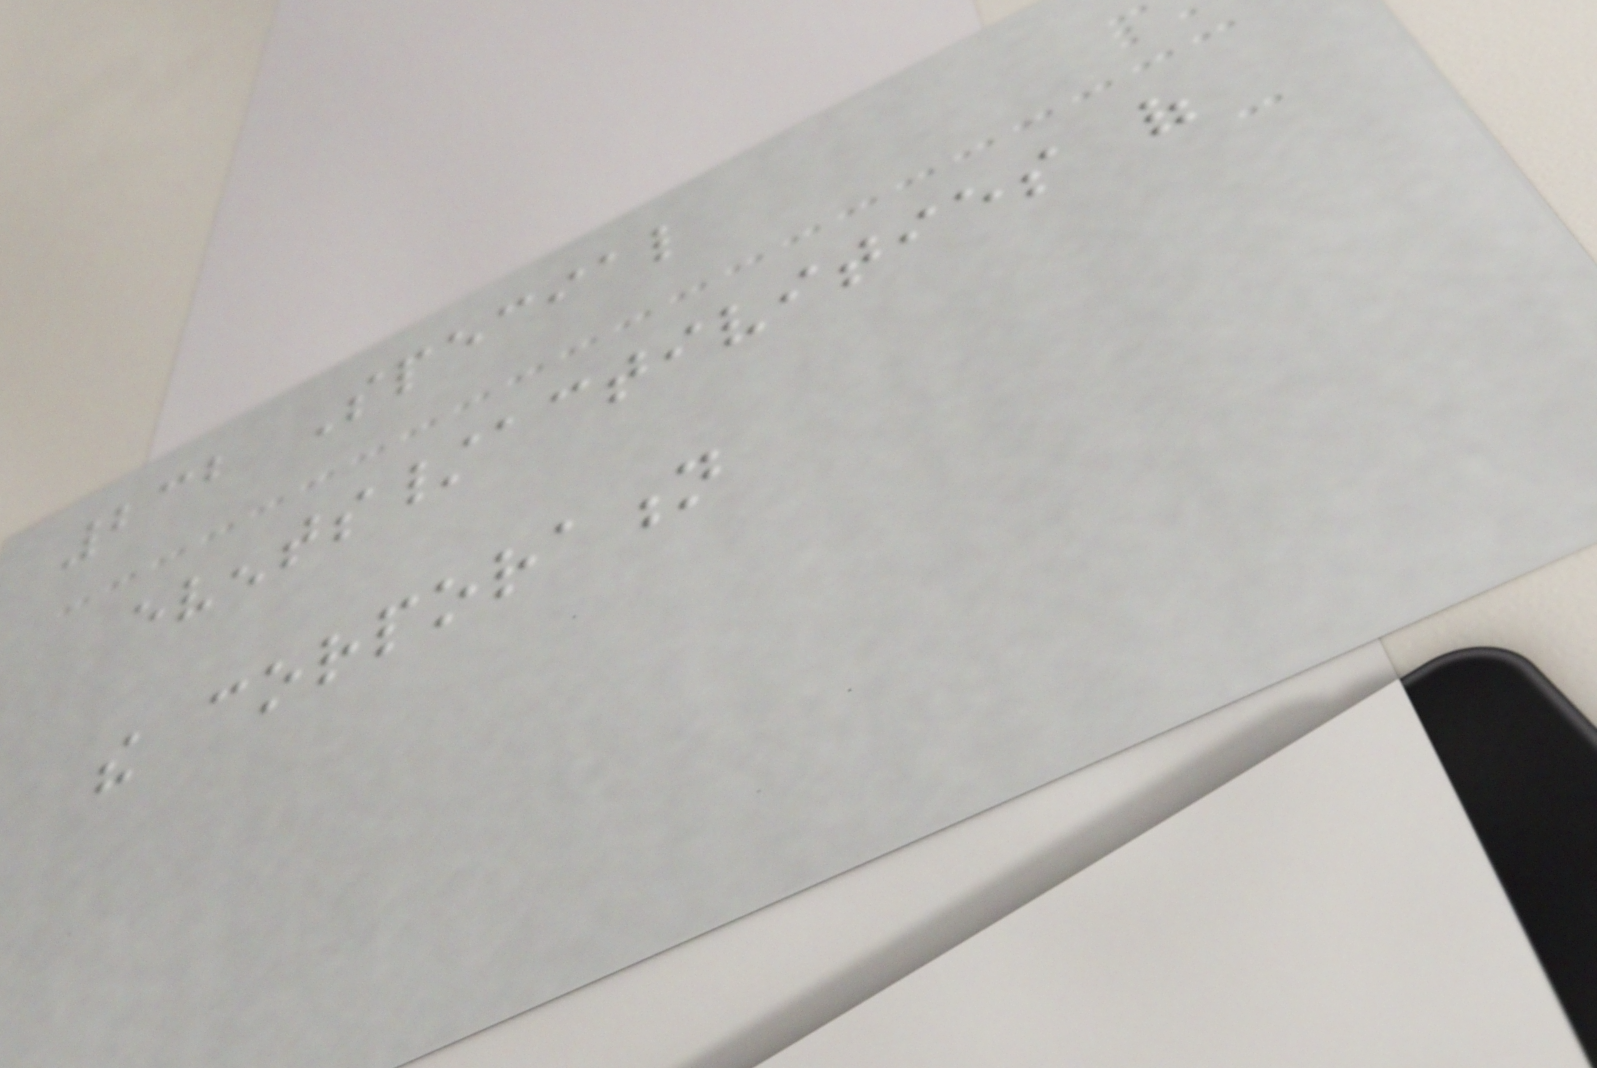232 Special
events/activities of
the corporation
